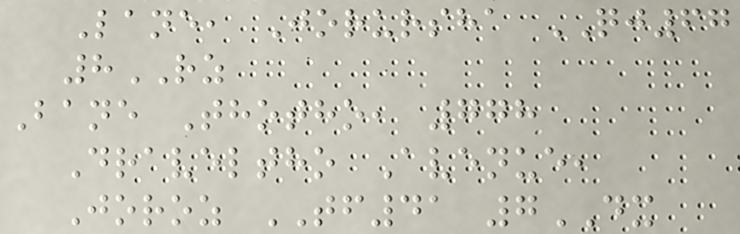Lane, Jorursha QJ67
8RZ
Bane Thotho, 778
Draveltho Avenue,
Joroz TF41 7DX
